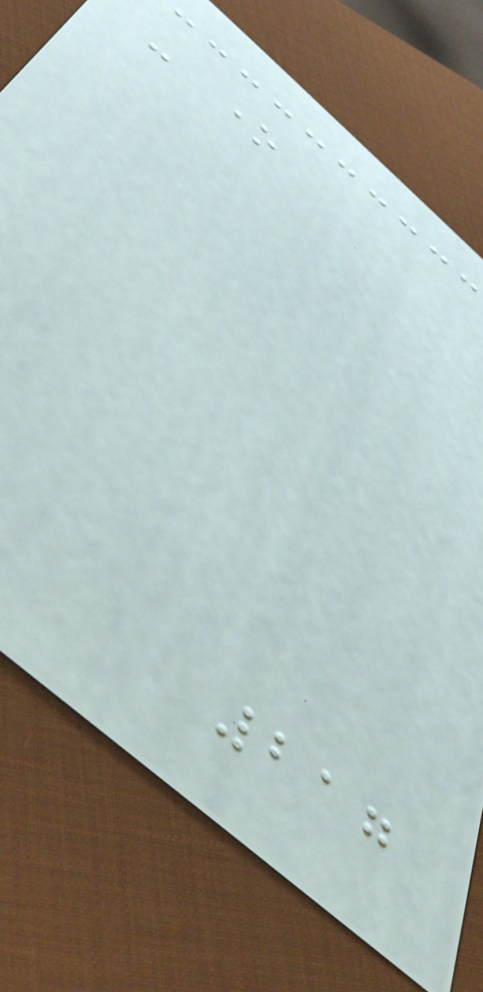- one
217
